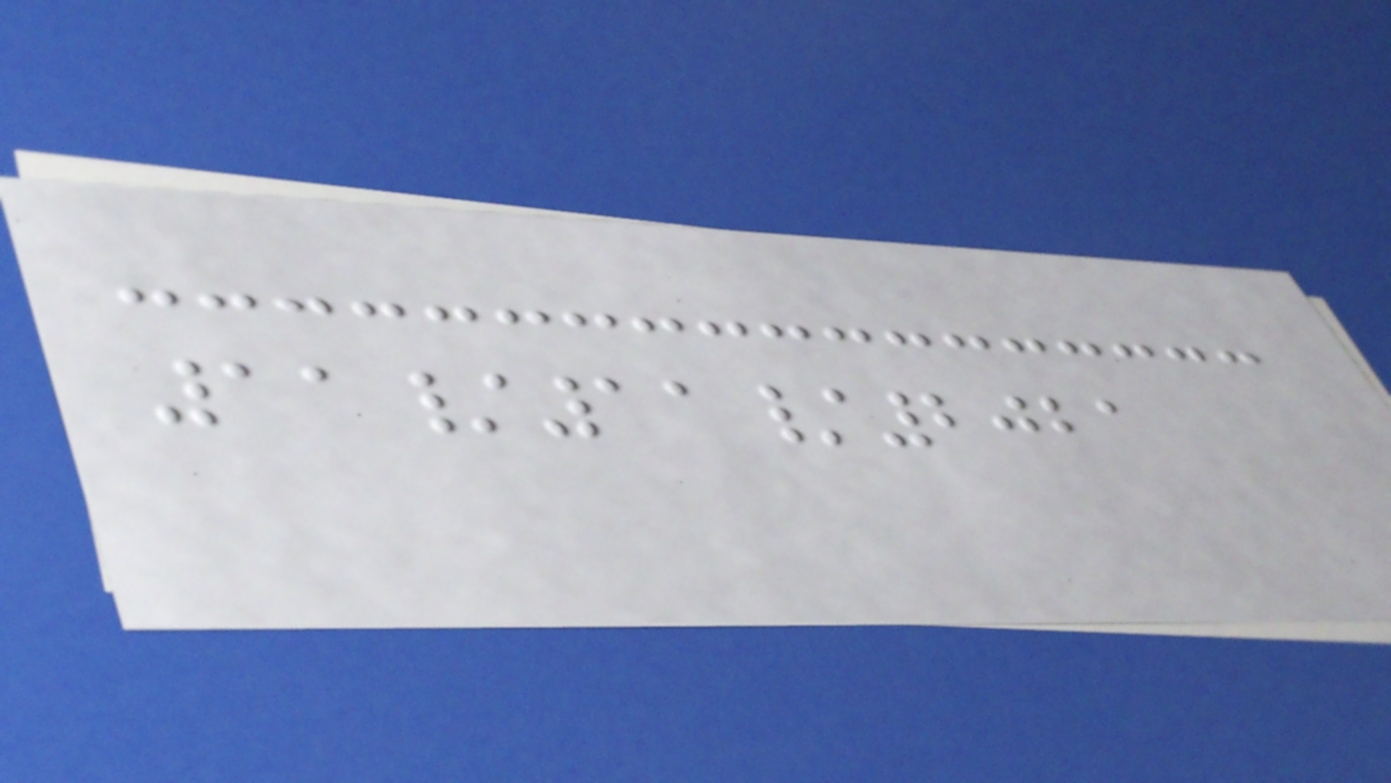11/11/2021
